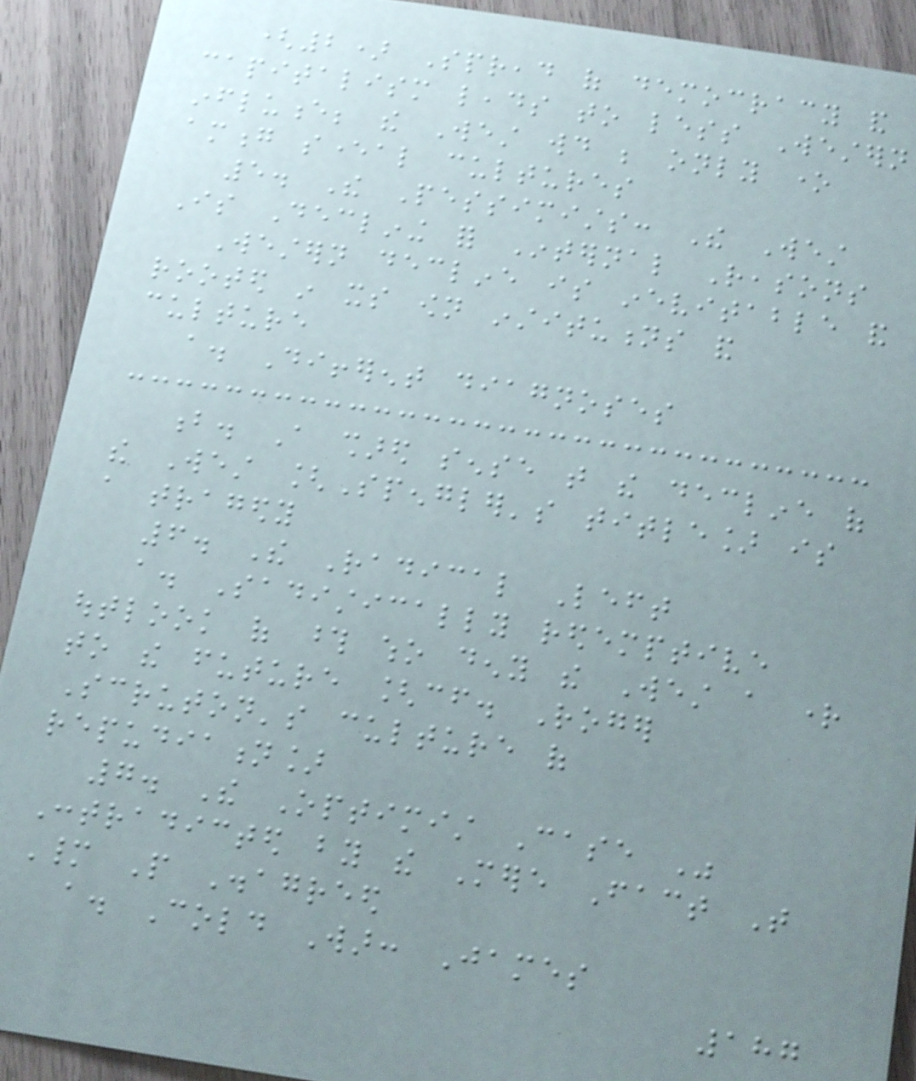(2) Spread of democracy and
capitalism leads to less Western
influence; the West would be only one
among several cultures
5. The Pessimists: The West
Is Declining for Internal Reasons
Western decline is inevitable and
rooted in its own institutions and
culture
a. Different diagnoses
b. A shared sense that the decline of
the West [Spengler's title] is
a tragedy
6. The Radical Left
a. Sadistically redemptive
outlook of those who deny the West a right
to the future [cf. Roger
Scruton's culture of
repudiation]
7. The Optimist Case Was
Contradicted by the Mere Fact That
Many People Disagreed
a. Cold War: James
187
